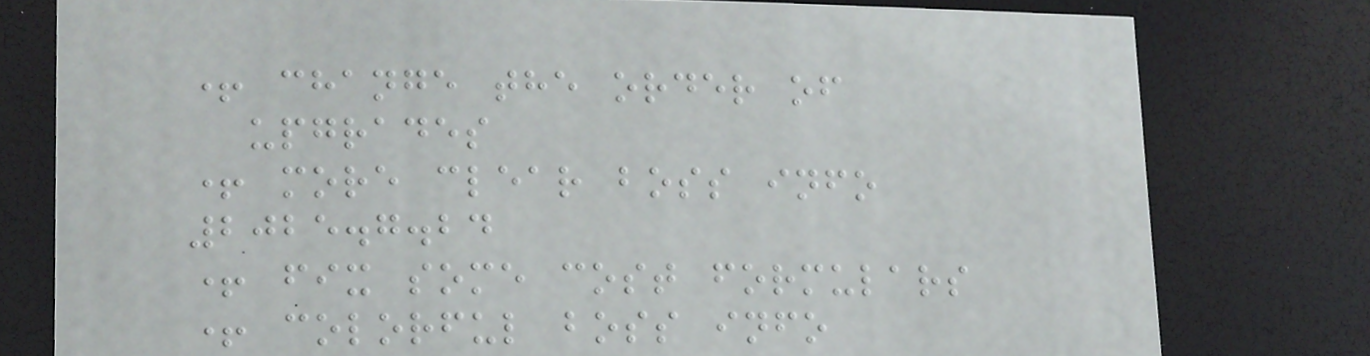+ change the order of
upgrades
+ more clear boss info
2025.7.24
+ fix some cost formulars
+ colorful boss info
